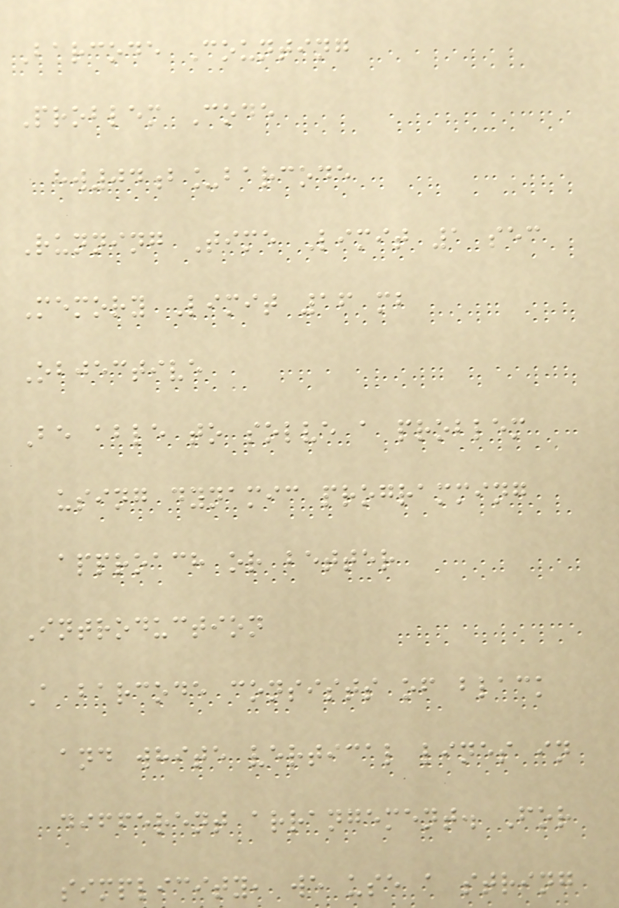Barcode Counting
Problem Code
hw04b_barcode
Running Time Limit 1 sec
Memory Limit 16 mb
Objective
Be able to solve a problem
using dynamic programming
approach or better
Introduction
A barcode consists of black
and white vertical lines in
different arrangement. For
simplicity, we use a string
